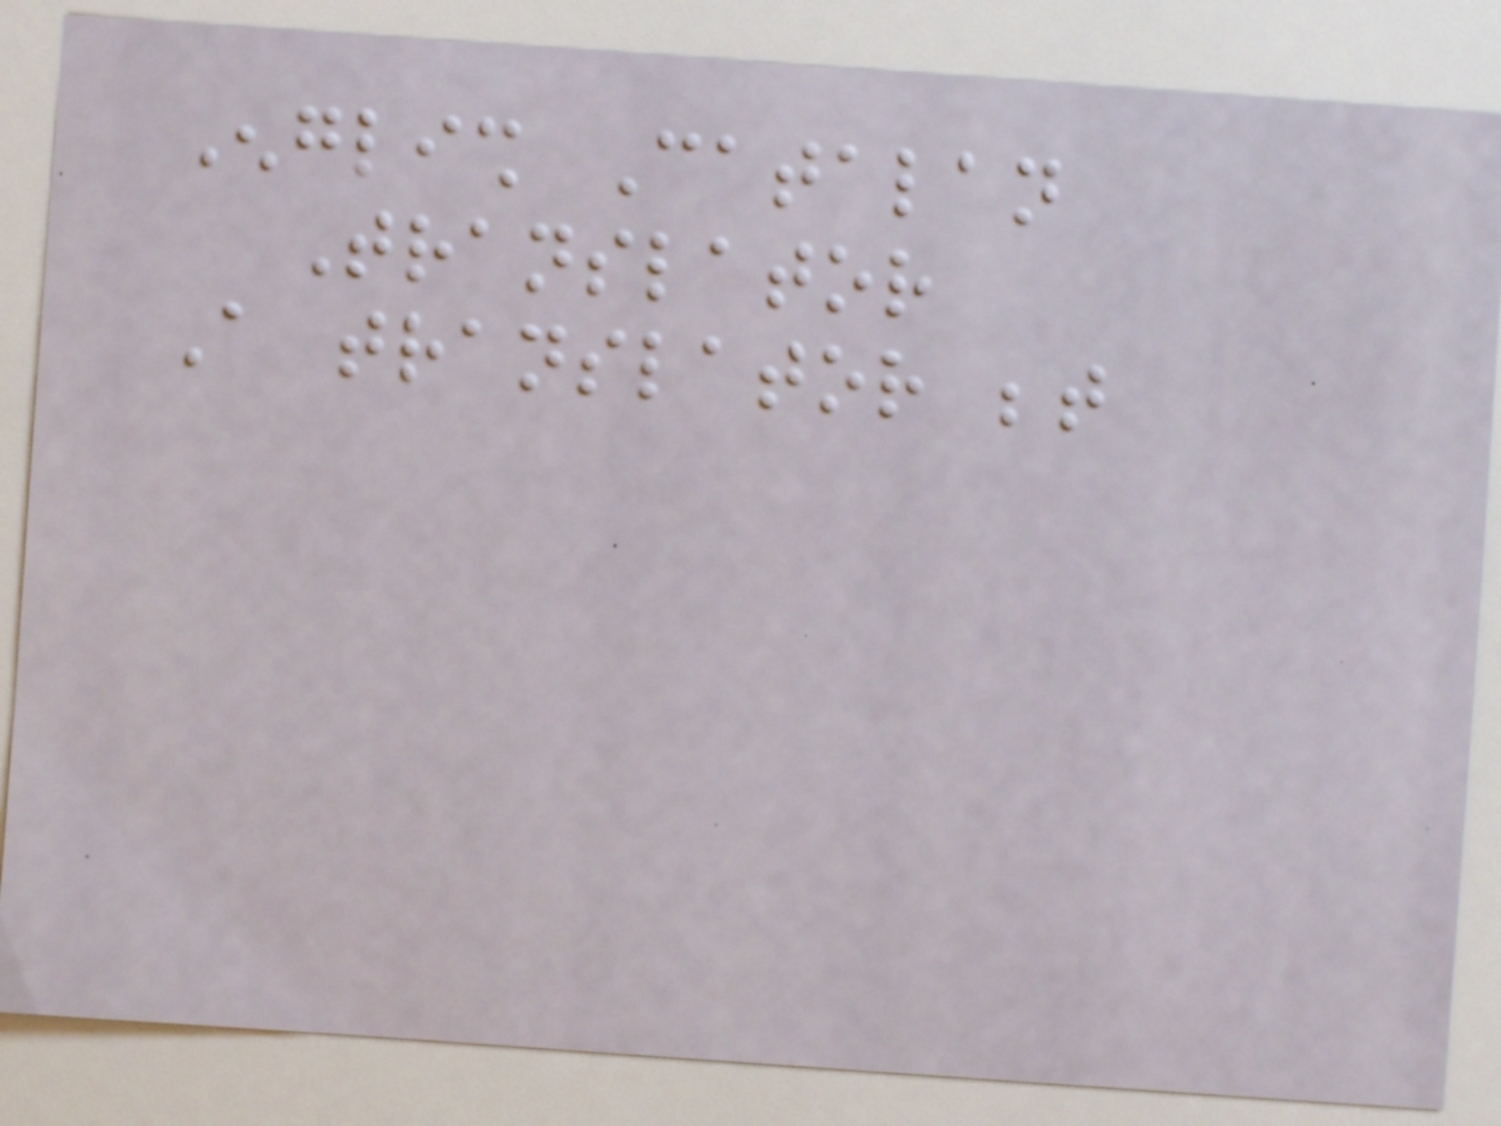English Catalan
Translator
A translator between
